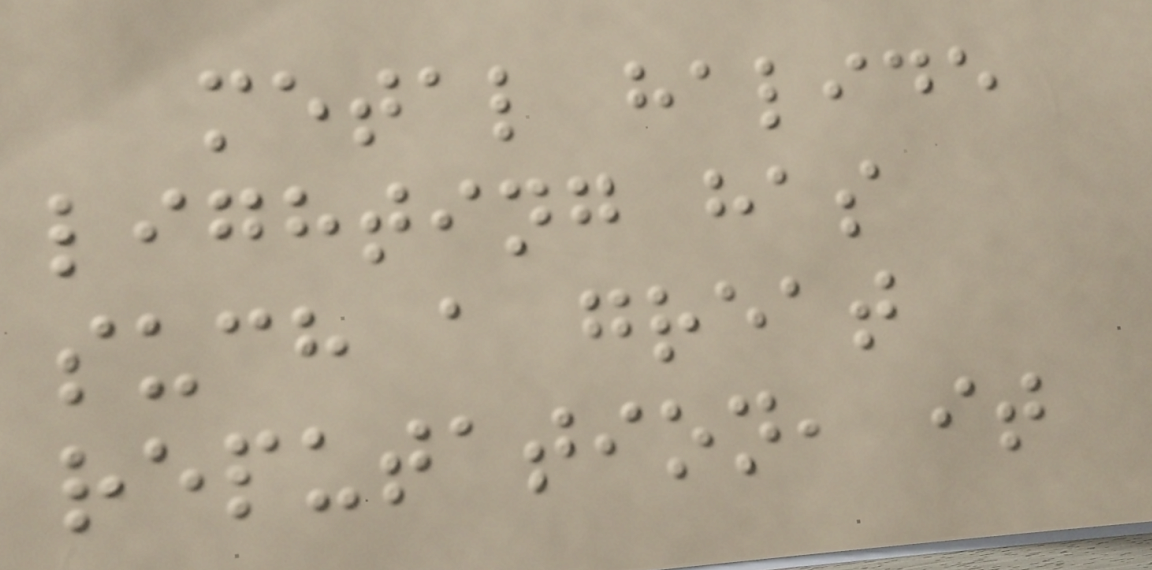metal halide
lighting has
such a great
reputation, it
